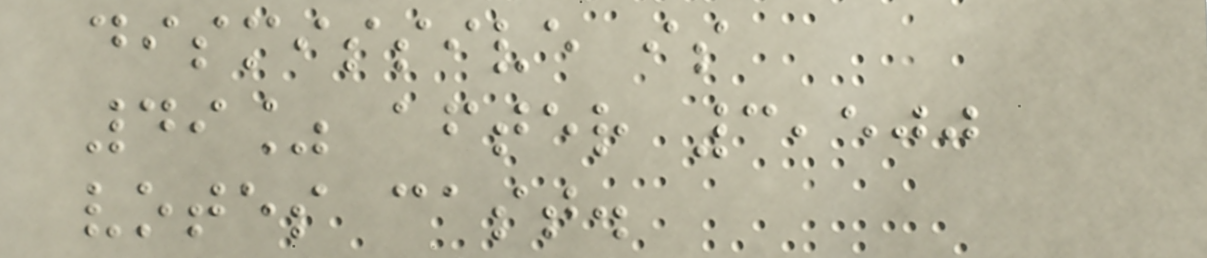dismissive is
49% after 3,500
votes cast.
